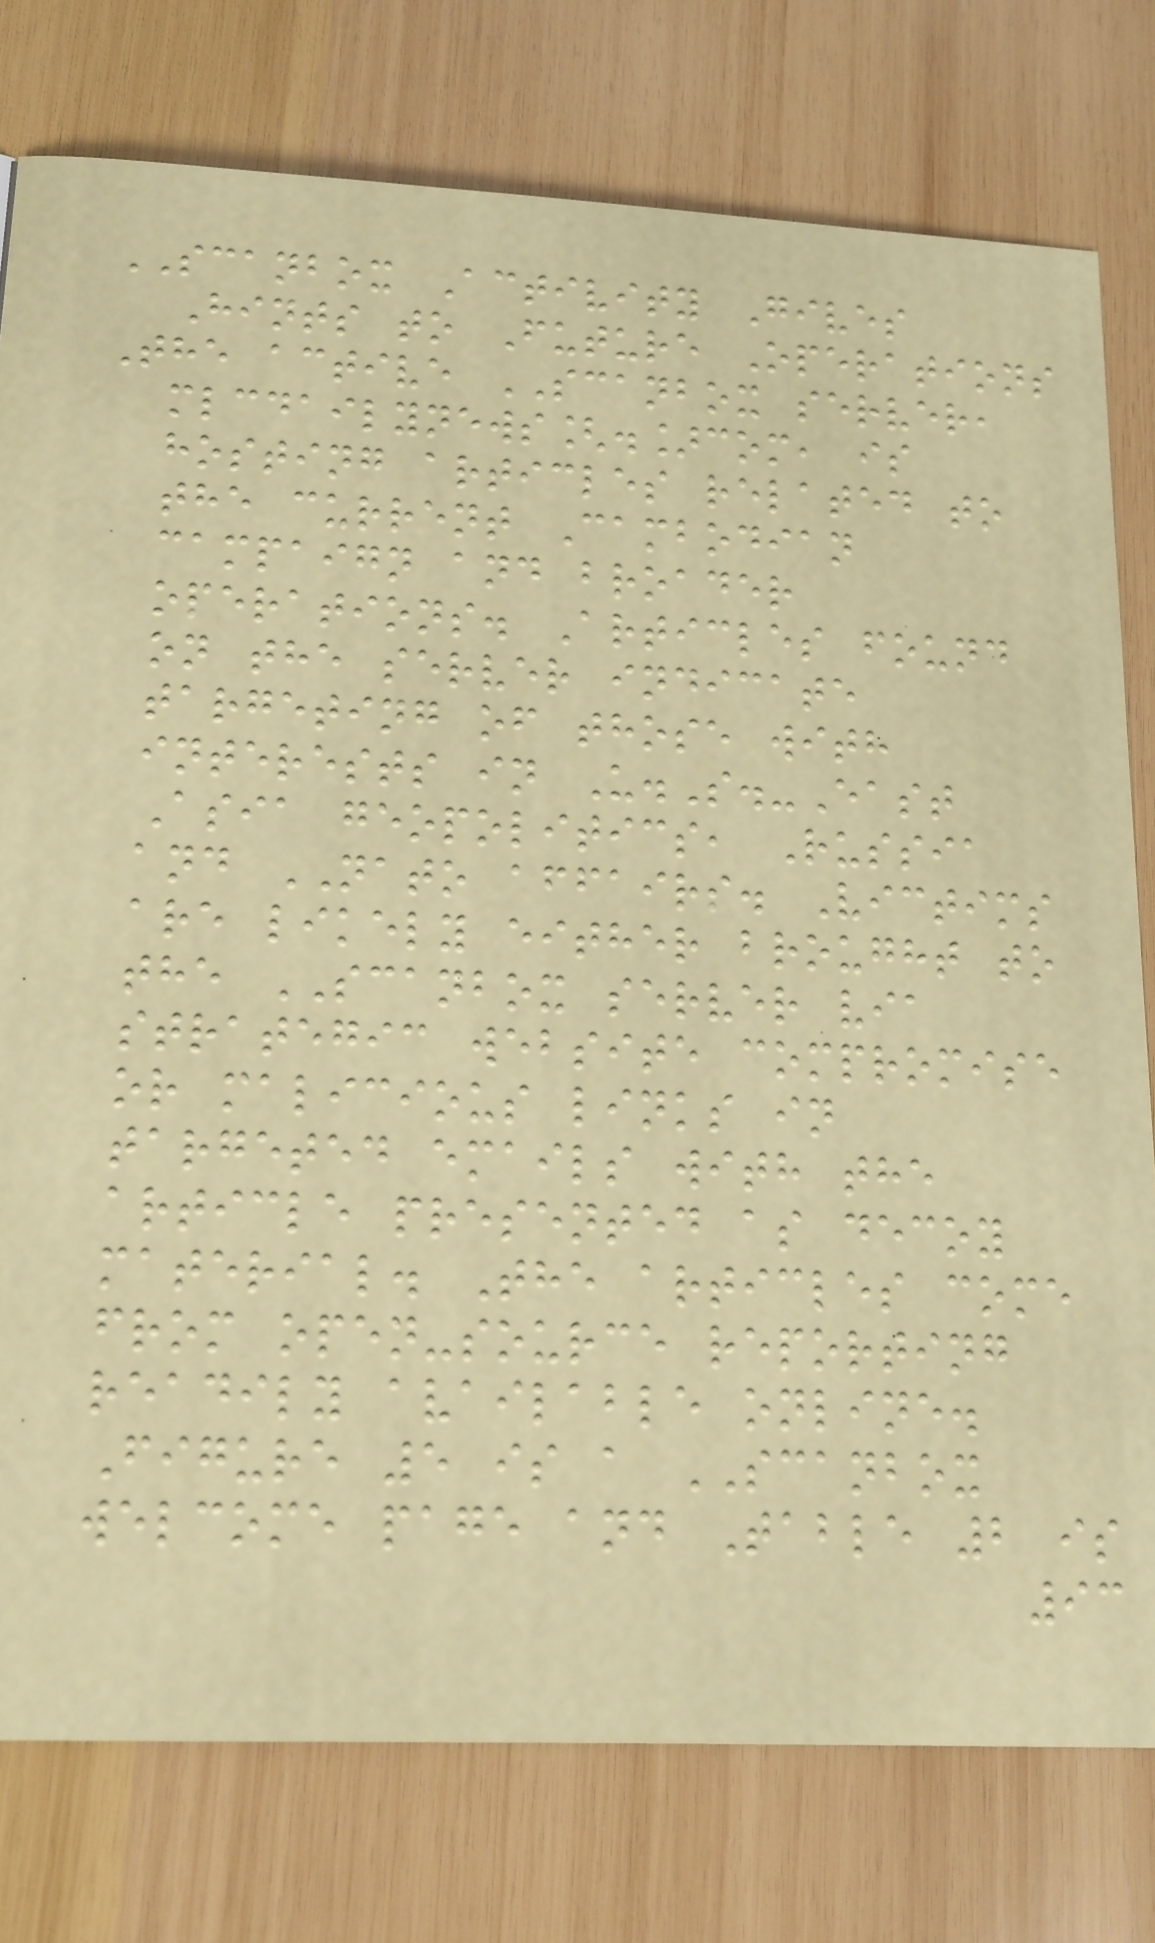SCANBOX Activity Gives
Hints to Future Operations
The active SCANBOX server,
mlcdailynews[.]com, is
hosting articles related to
the current Cambodian
campaign and broader
operations. Articles found
on the server indicate
targeting of those with
interests in U.S.-East
Asia geopolitics, Russia
and NATO affairs. Victims
are likely either brought to
the SCANBOX server via
strategic website compromise
or malicious links in
targeted emails with the
article presented as decoy
material. The articles come
from open-source reporting
readily available online.
Figure 5 is a SCANBOX
welcome page and Table 2 is
93
